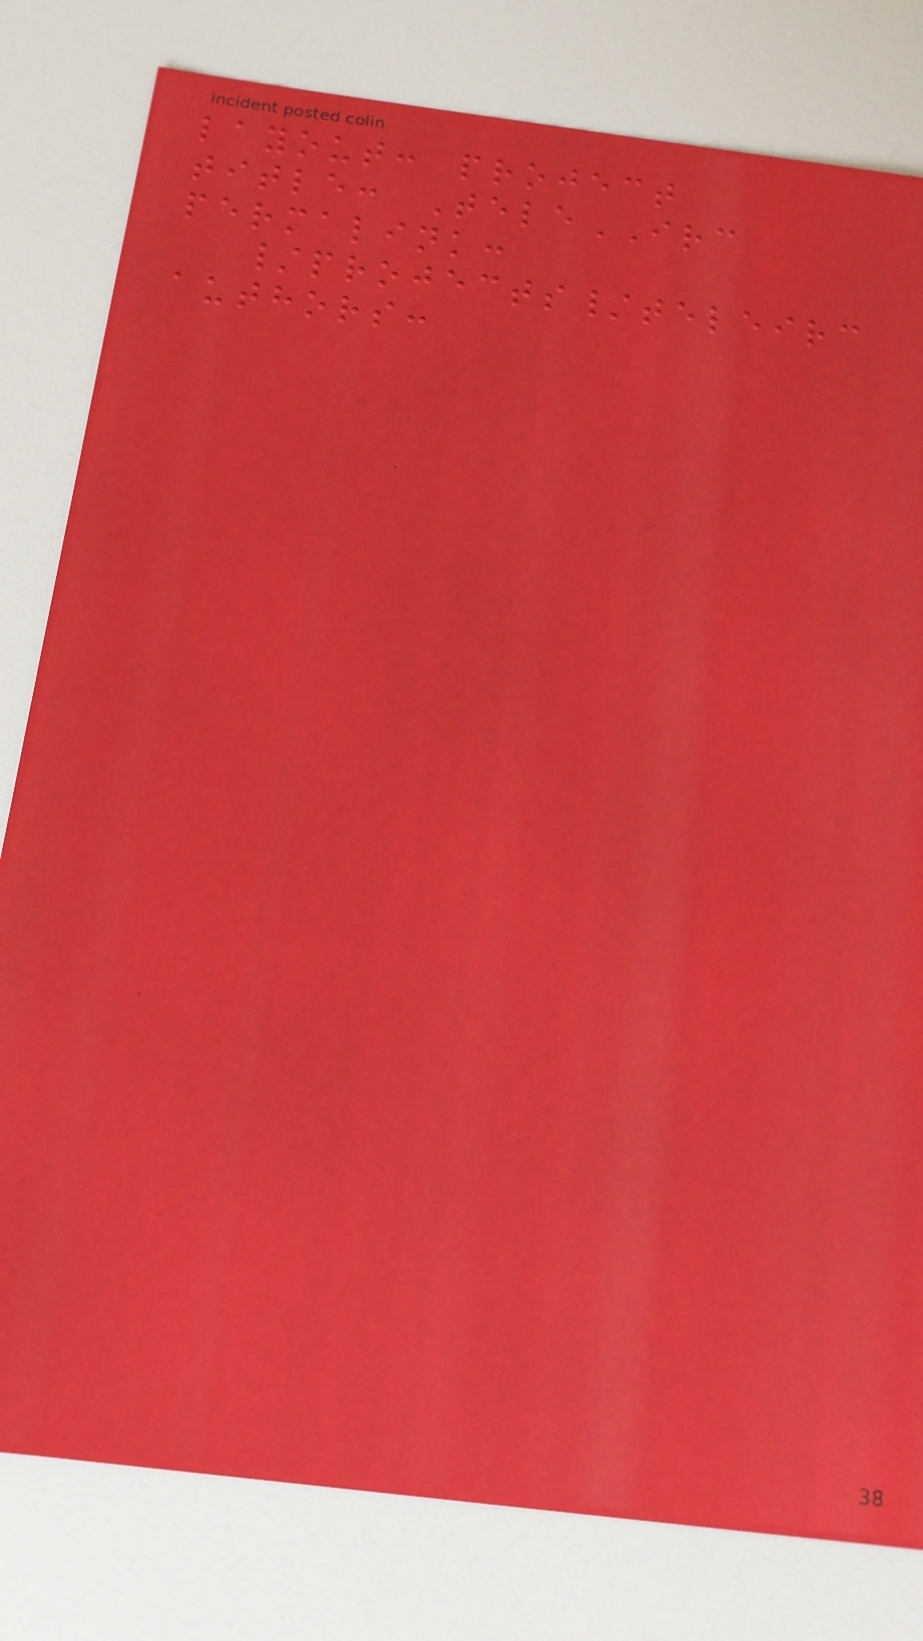layout: project
title: TeleIRC
permalink:
/projects/teleirc
authors:
